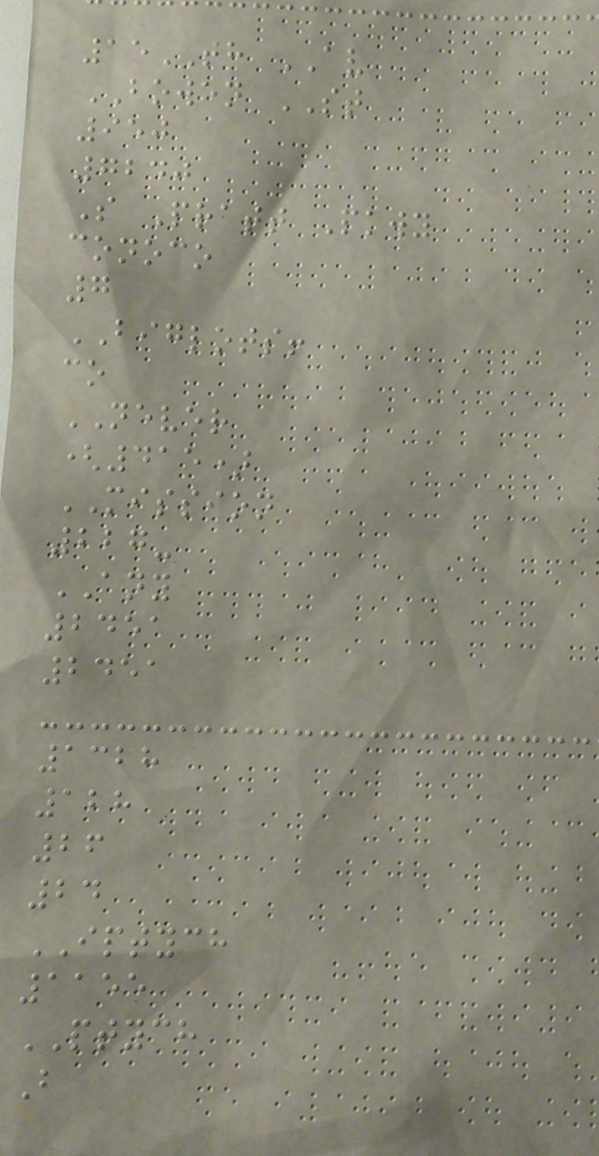15TH AV
BOWEN ST
950
7240
S Pratt Pkwy
conoco
7
BIGLOTS!
co
NEVER
(415)
MISSION
227-
ANY
2451
2451
1328
128
26
24
IPTYCH
1155
PTYCH
B
